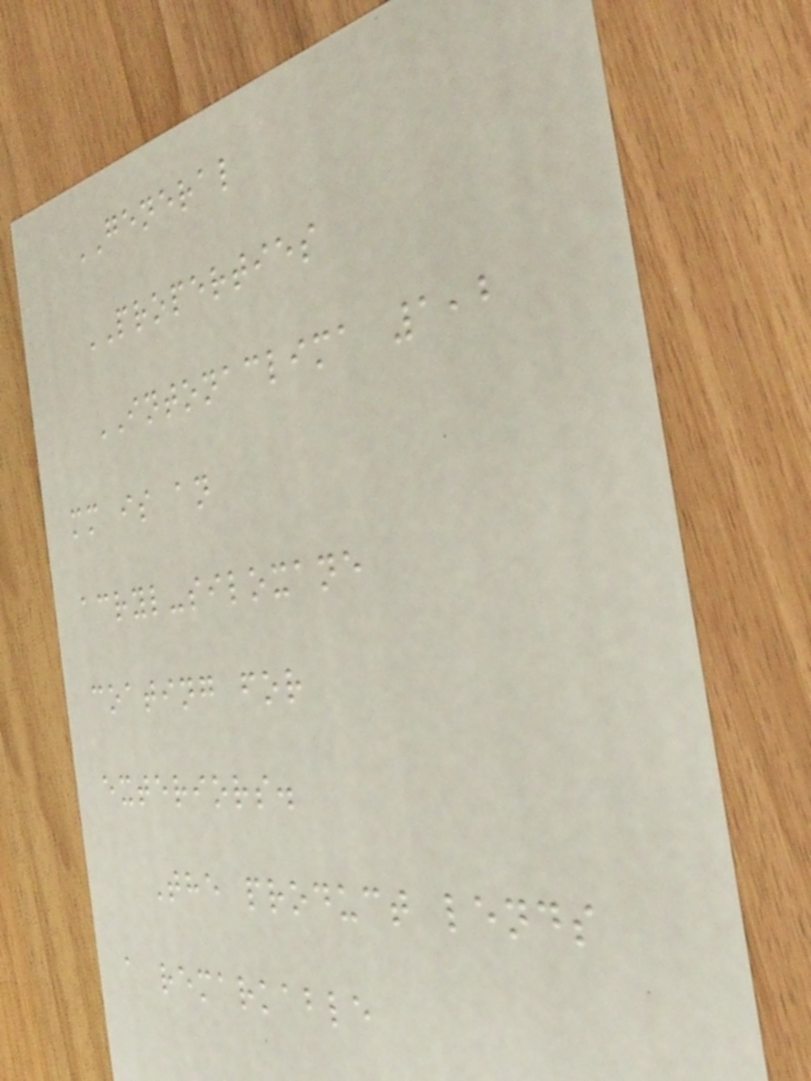GENERAL
PROPERTIES
INTONACLIMA 1,2
mm is an
acryl-siloxane
coating for
exteriors.
The product lends
a remarkable
